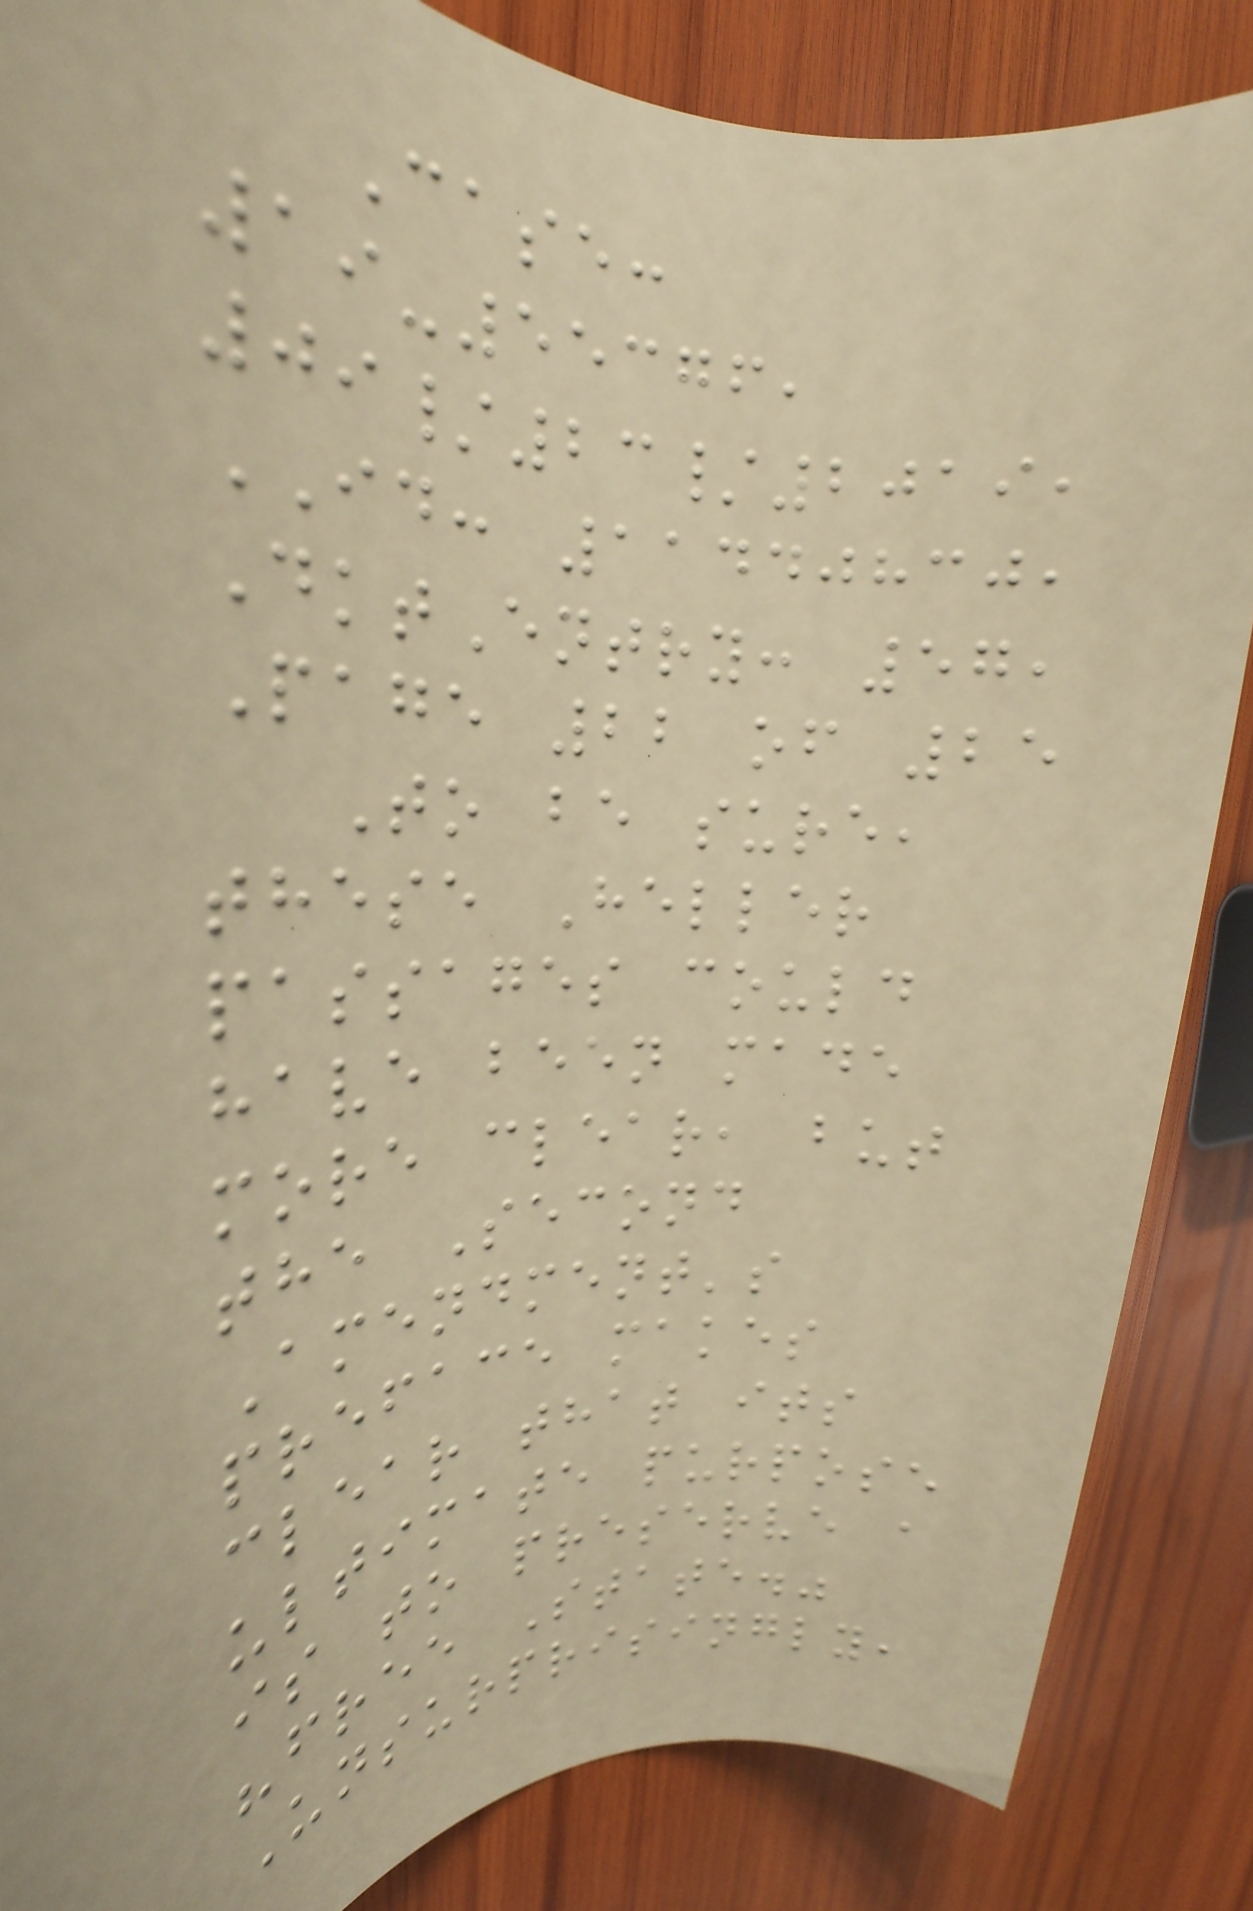Case:
19-55376,
09/23/2019,
ID: 11440830,
DktEntry: 57,
Page 22 of 25
To be sure,
these Heller
passages could
have been made
more clear, but
the Second
Amendment's
preface makes
clear that its
ultimate purpose
is to preserve a
"free State."
Unsurprisingly,
